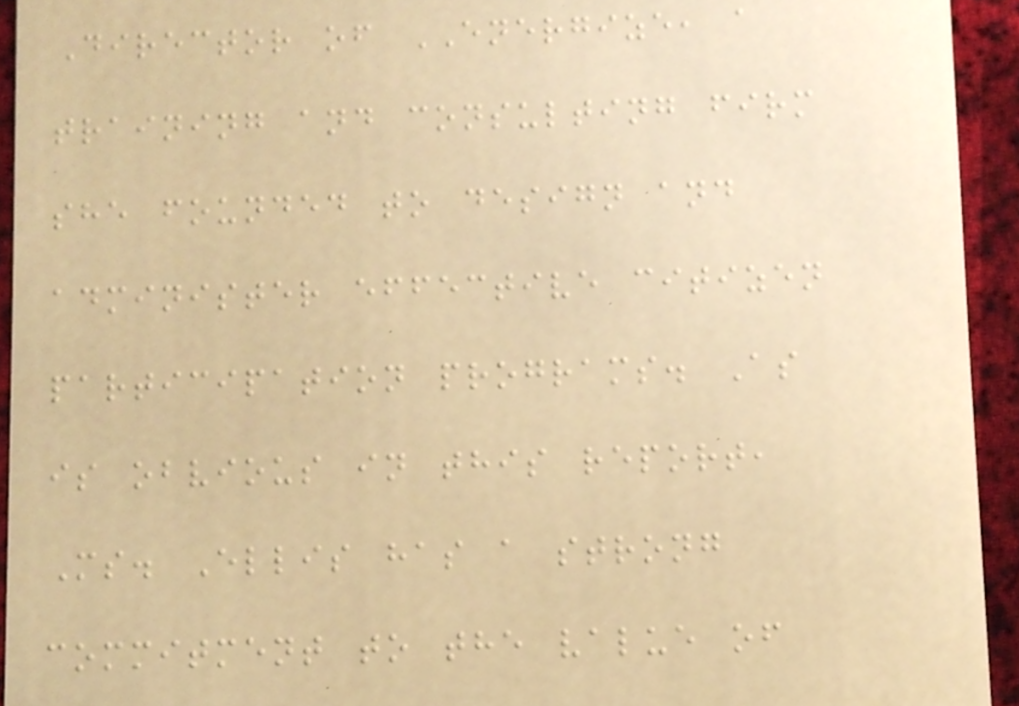Director of ENERGIZE, a
training and consulting firm
she founded to design and
administer effective citizen
participation programs. As
is obvious in this report,
Ms. Ellis has a strong
commitment to the value of
